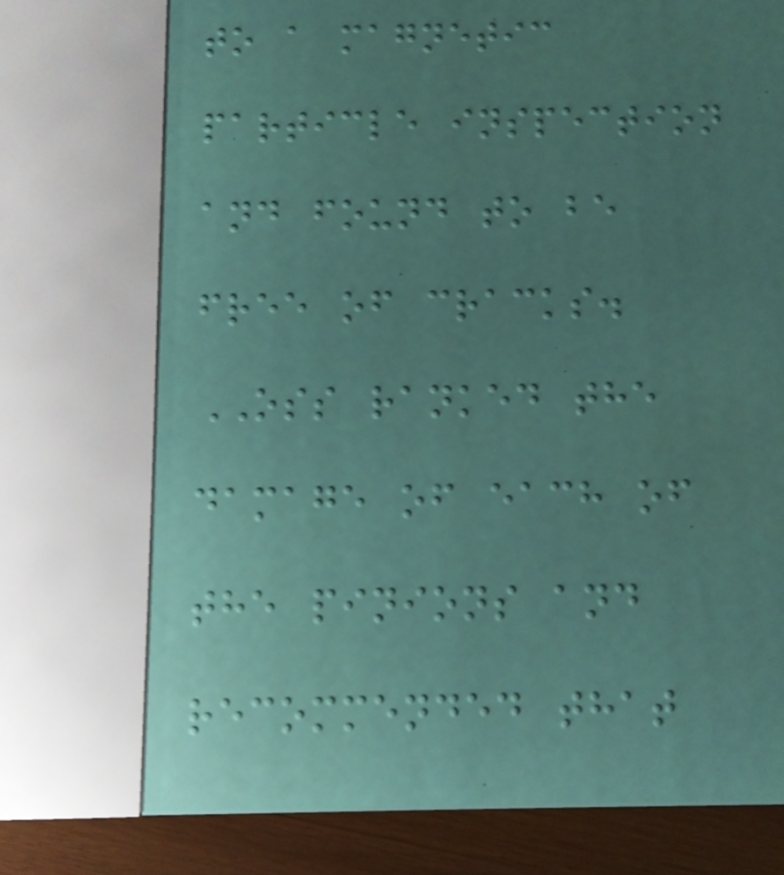to a magnetic
particle inspection
and found to be
free of cracks.
OSS ranked the
damage of each of
the pinions and
recommended that
